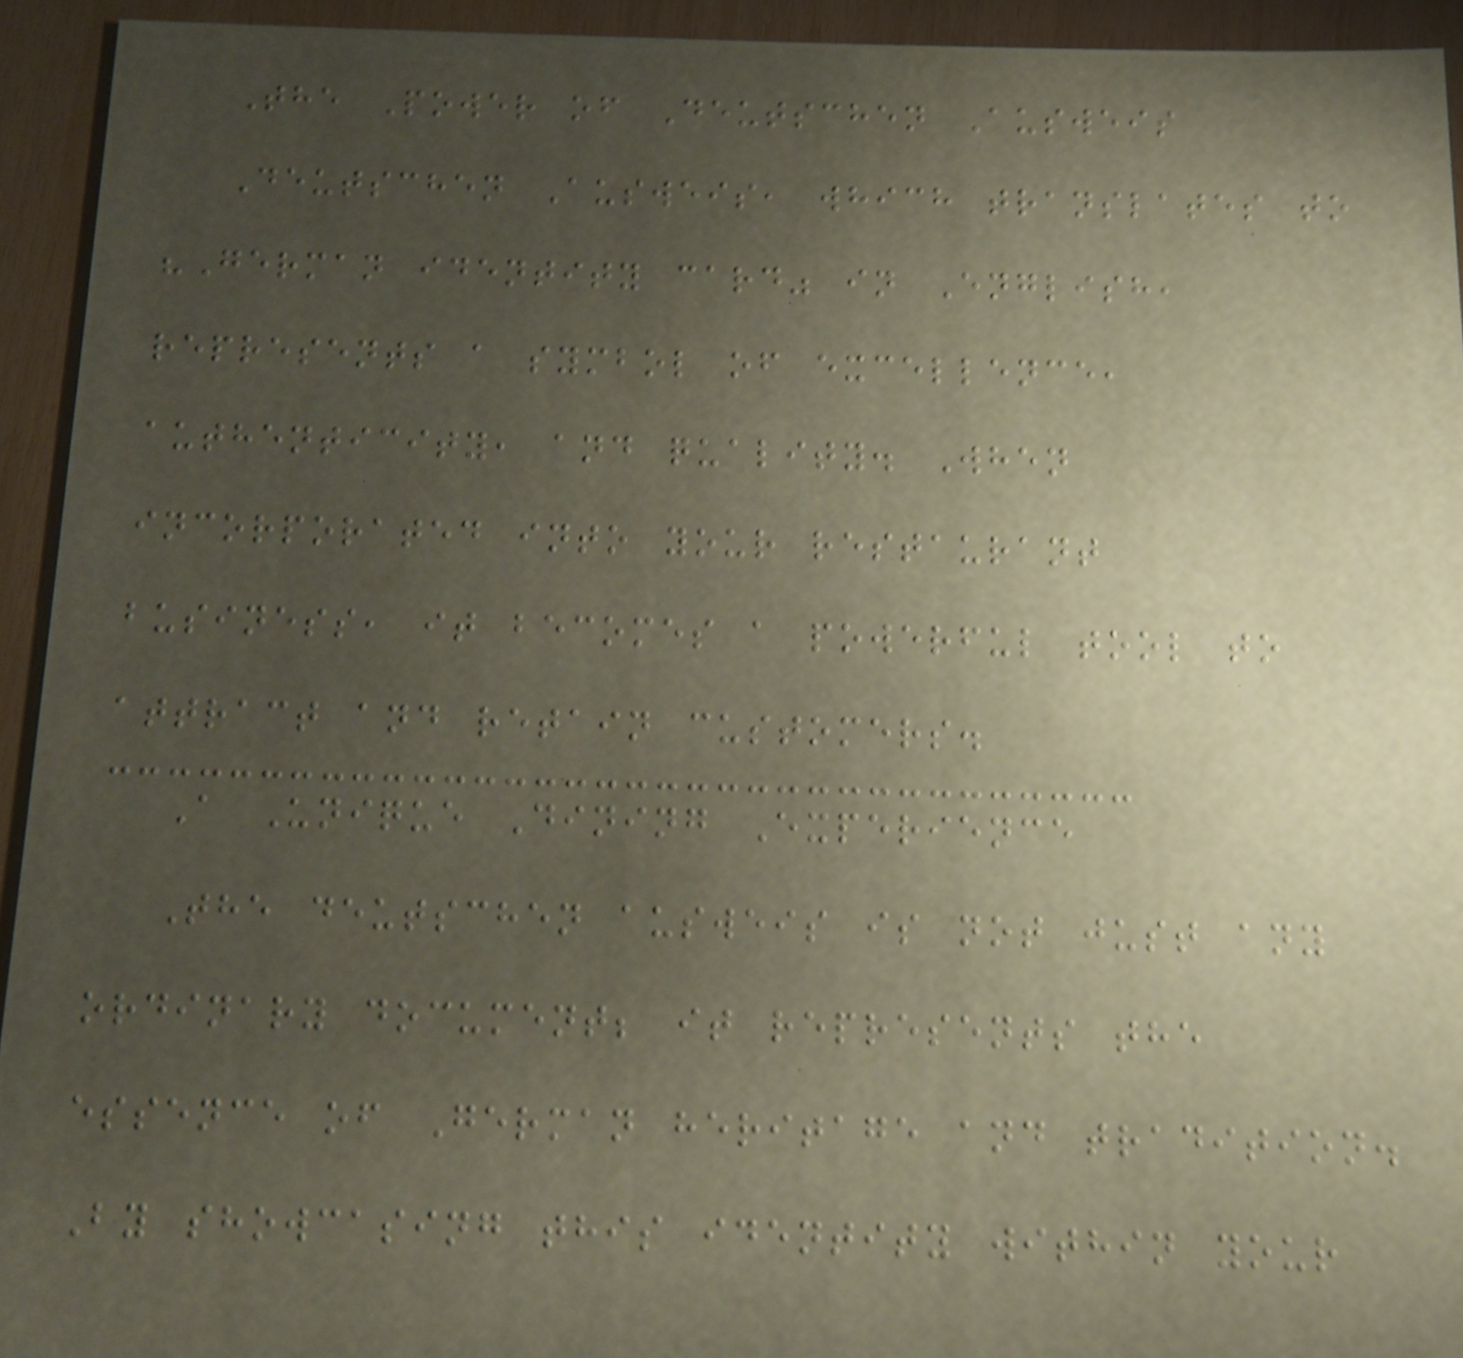The Power of Deutschen Ausweis
Deutschen Ausweis, which translates to
"German identity card" in English,
represents a symbol of excellence,
authenticity, and quality. When
incorporated into your restaurant
business, it becomes a powerful tool to
attract and retain customers.
A Unique Dining Experience
The deutschen ausweis is not just any
ordinary document; it represents the
essence of German heritage and tradition.
By showcasing this identity within your
